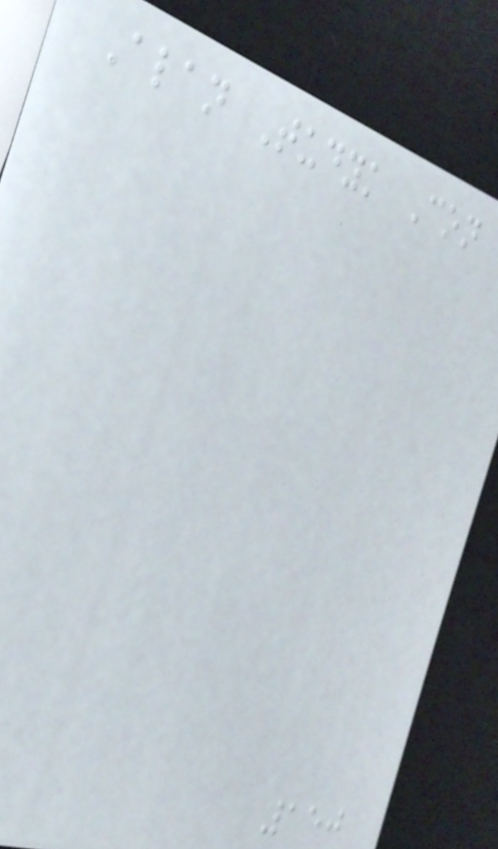Alan Tudyk Con
150
